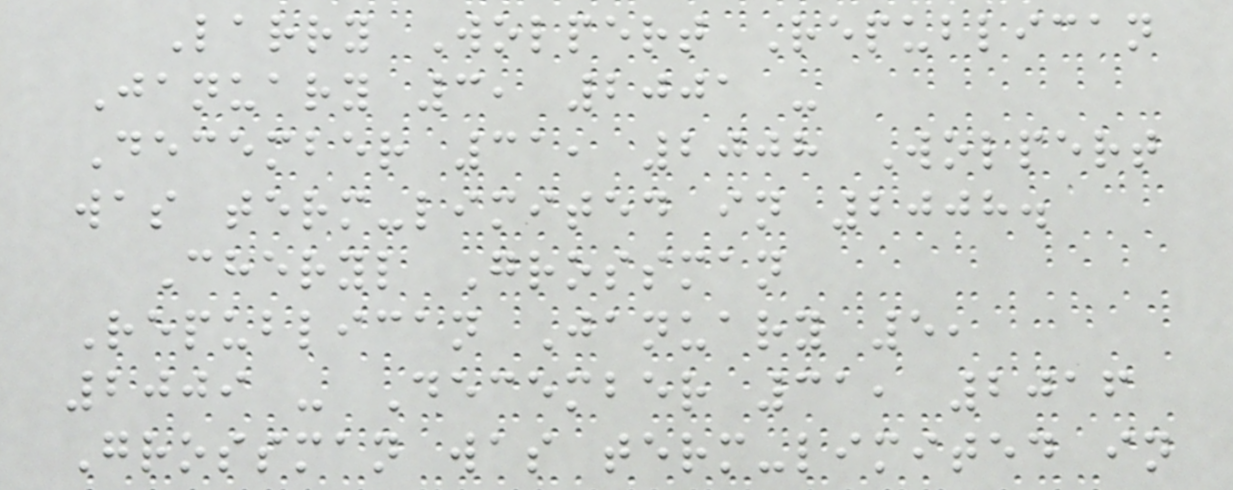Larry Wolpert Republican
January 3, 2001 -
December 31, 2008 Wolpert
was term-limited in 2008.
Cheryl Grossman
Republican January 5,
2009 - December 31, 2016
Grossman was term-limited in
